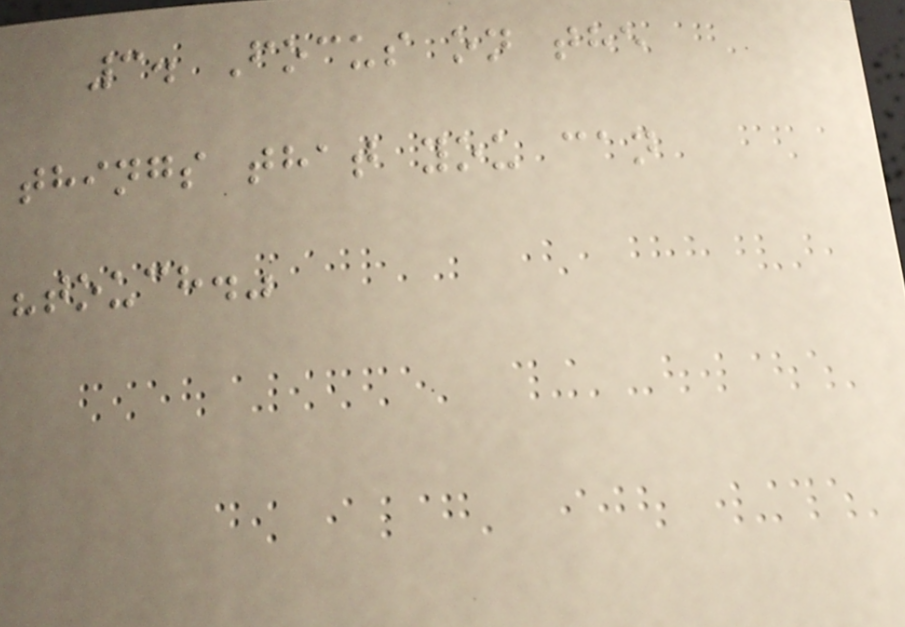3. Focus on the
things that you can
"touch."
